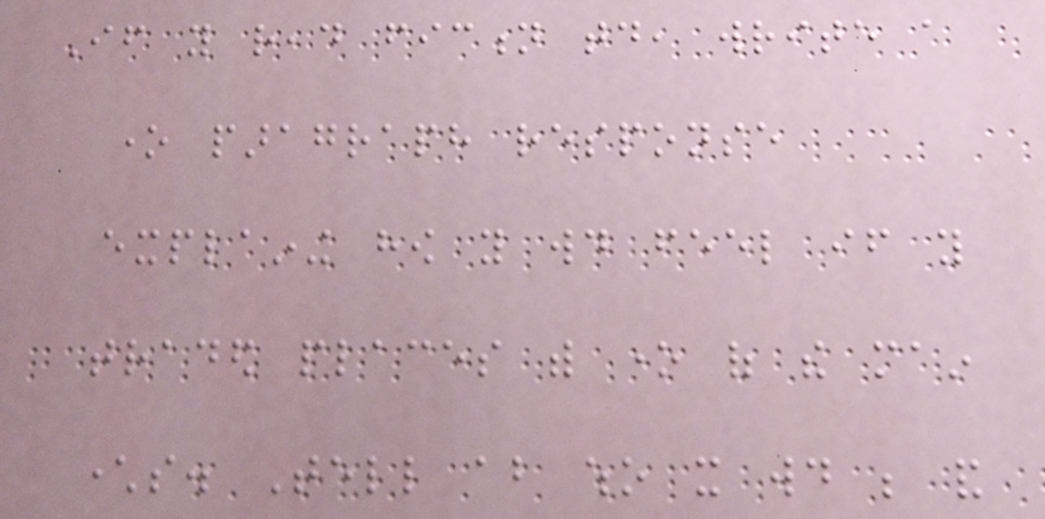If you read fiction today, write a
one paragraph response
explaining how you would feel if you
traded places with one of the main
characters. Tell about who it would be and
